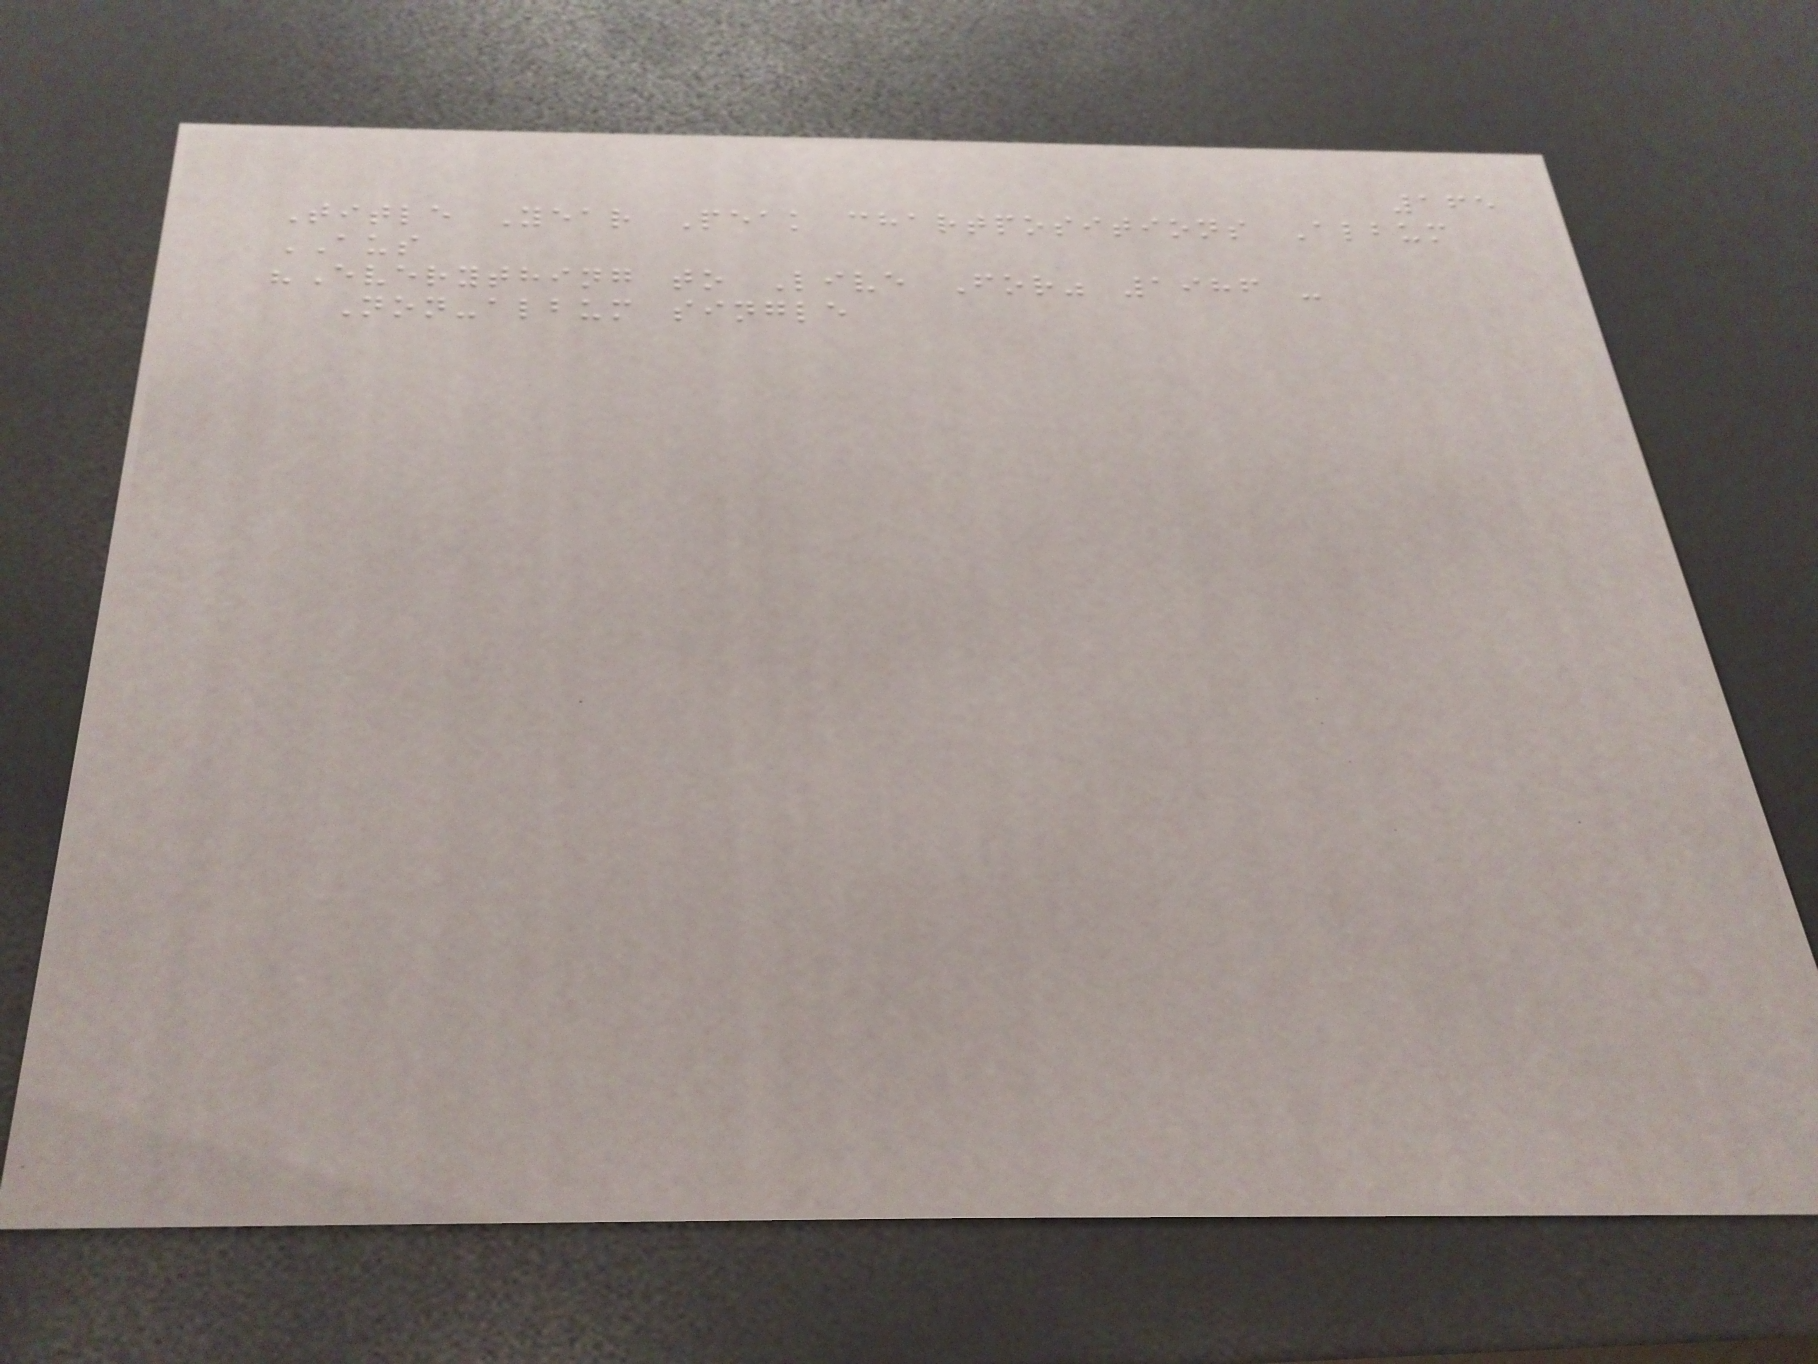165
Title Year Peak chartpositions Album
AUS
"Everything to Live For" 1986 -
Non-album single
